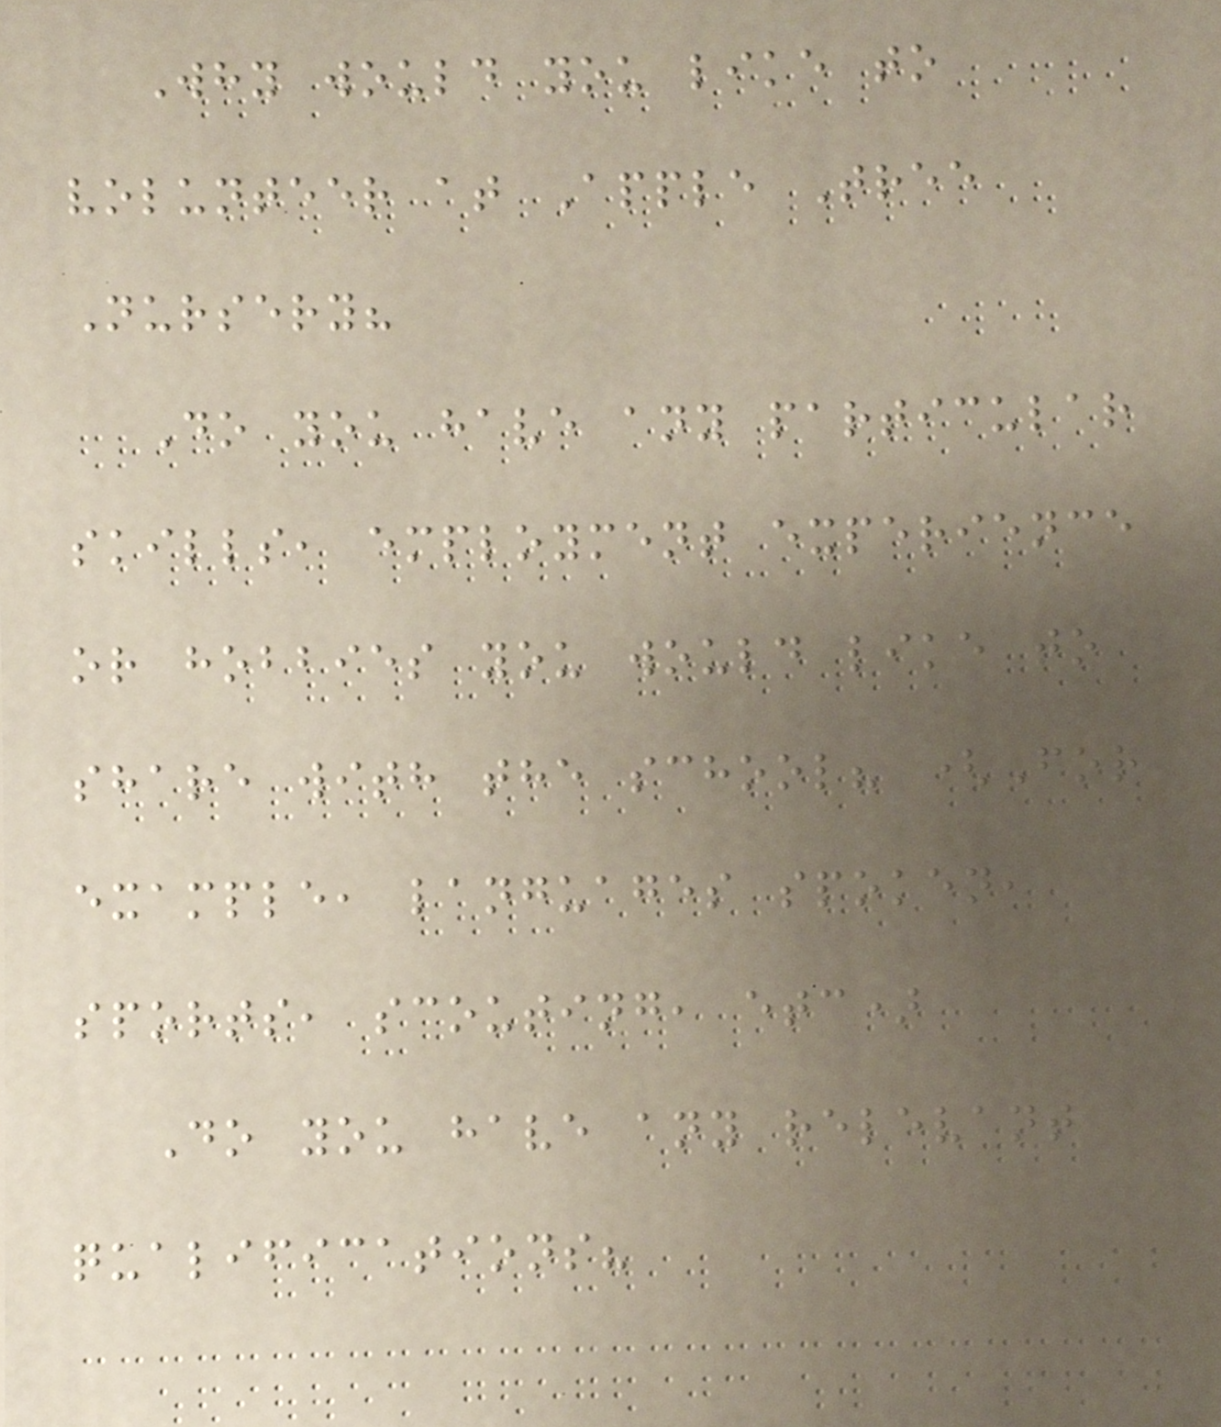Why would you like to
volunteer at Apple Tree
Nursery?
Do you have any particular
skills, employment experience
or hobbies you would like to
share with the school? (For
example, languages spoken,
sports, scouting, etc)
Do you have any relevant
qualifications?
